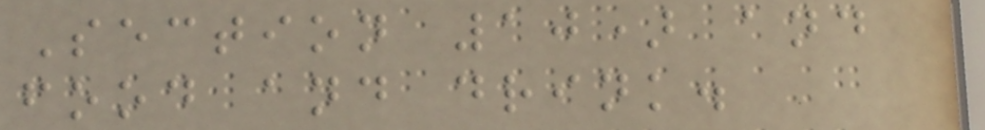Section 10) and
food and drink.
